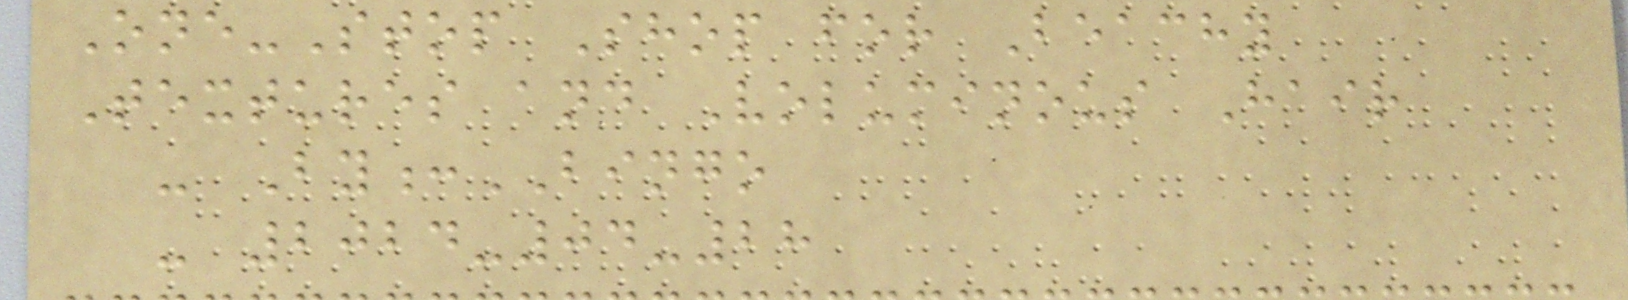One-Stop Shop for Beachy
Textures and Voluminous Hair
- By:BINGO
- 2024-04-28
